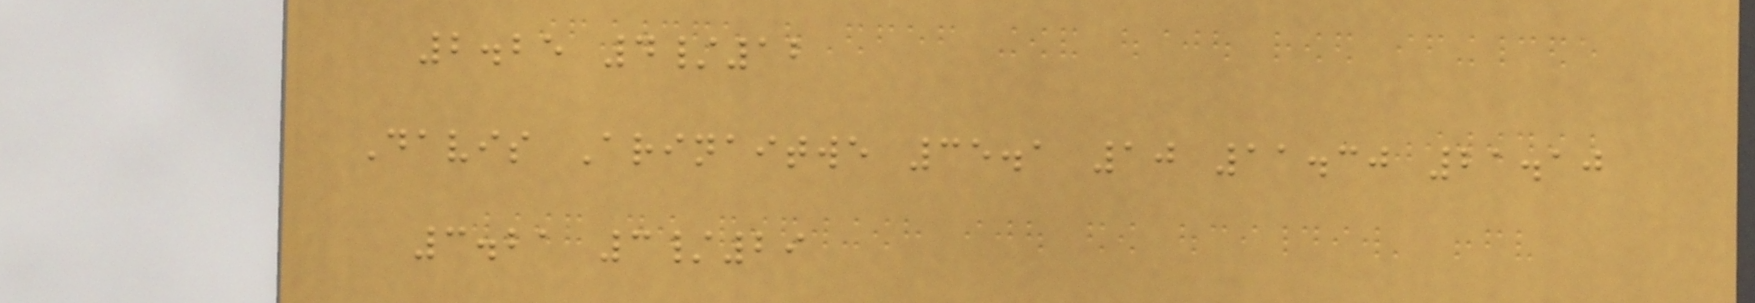2.25 4/12
Davis Arinaitwe 35.1 10 11.30 21.10
3.21 3/29
